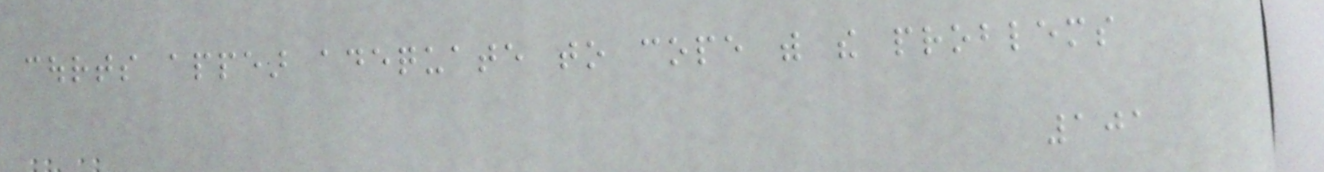courts appear adequate to cope with the problems
101
